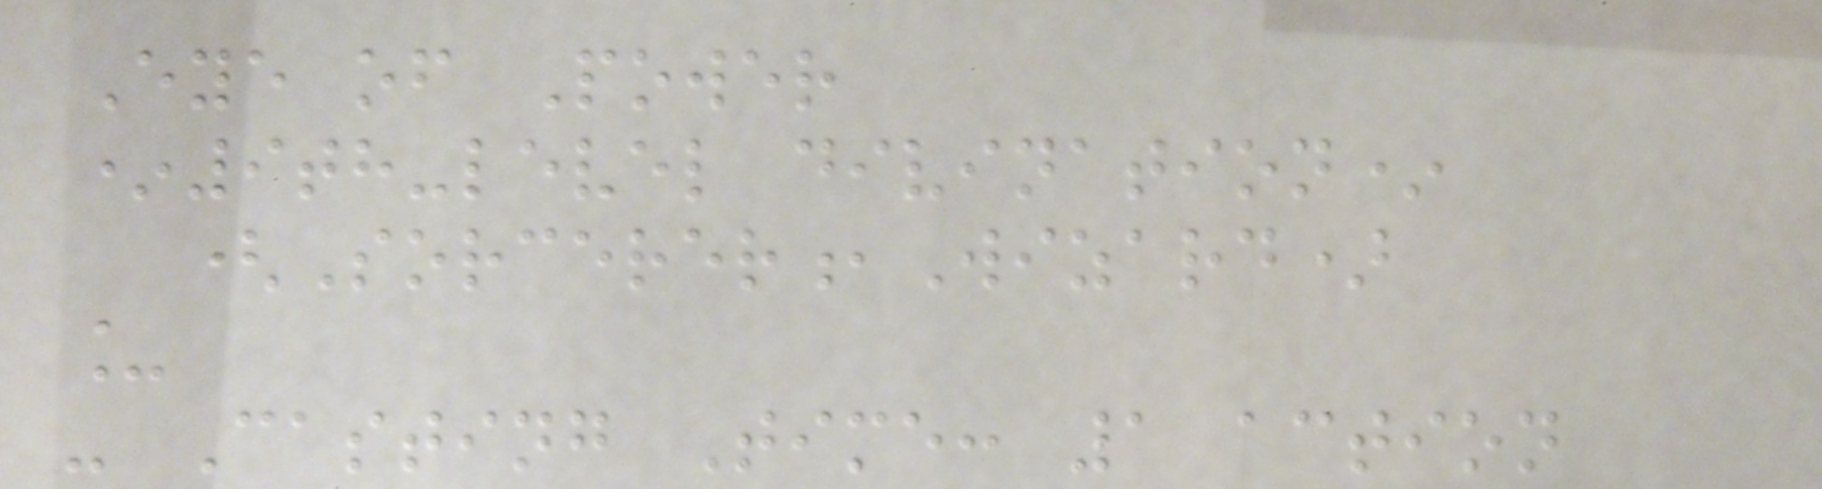Eye of Power
*9th-level divination*
(Sorcerer,Wizard)
_
- Casting Time: 1 action
